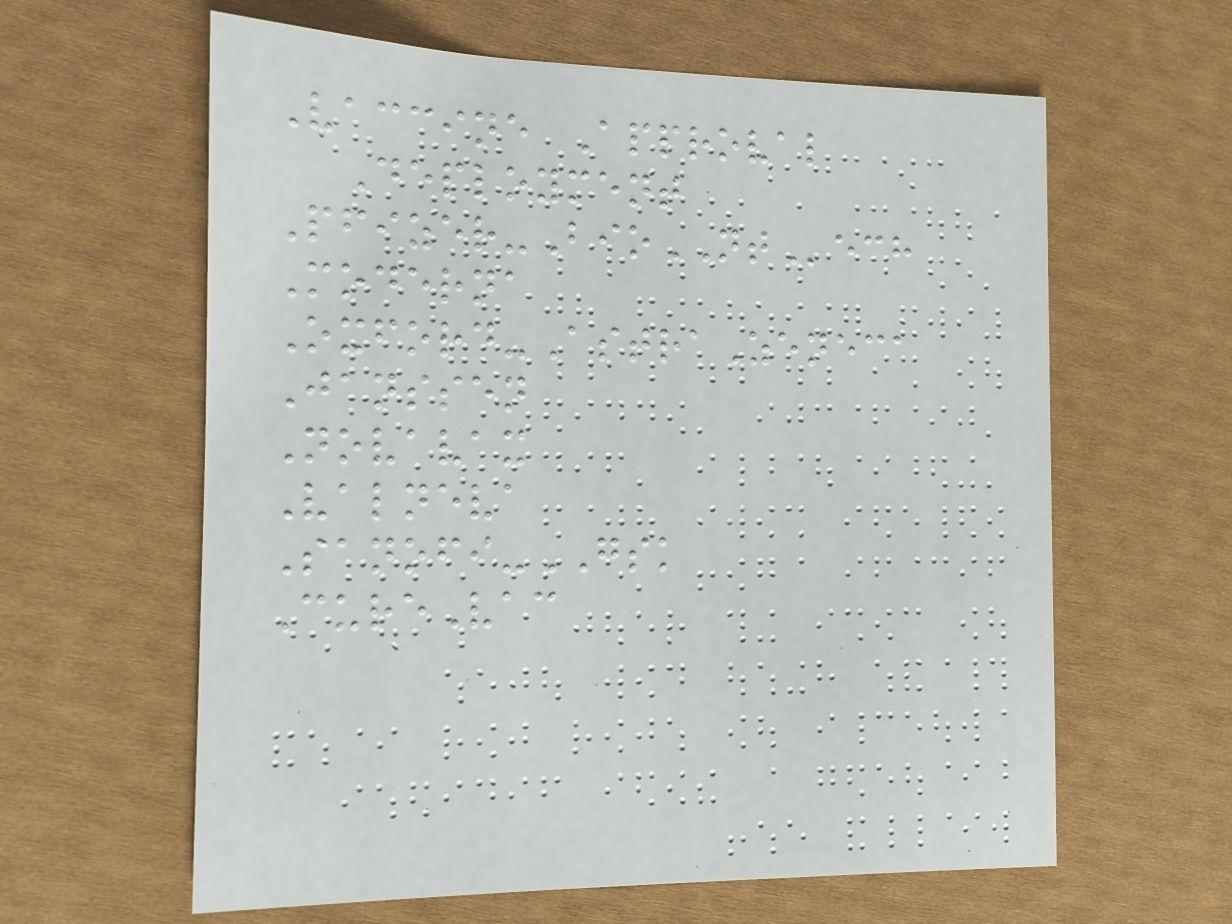Vaccine Approval
Deployment
Pfizer-BioNTech
Moderna
Oxford-AstraZeneca
Janssen
Novavax
Valneva
Sanofi-GSK
CureVac
